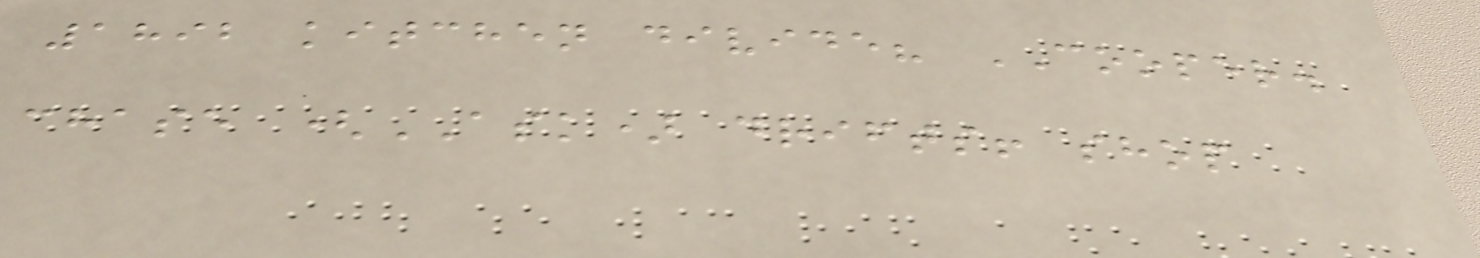1892 kitchen divide? COOPER.
chase (ASK) drifts! shop
